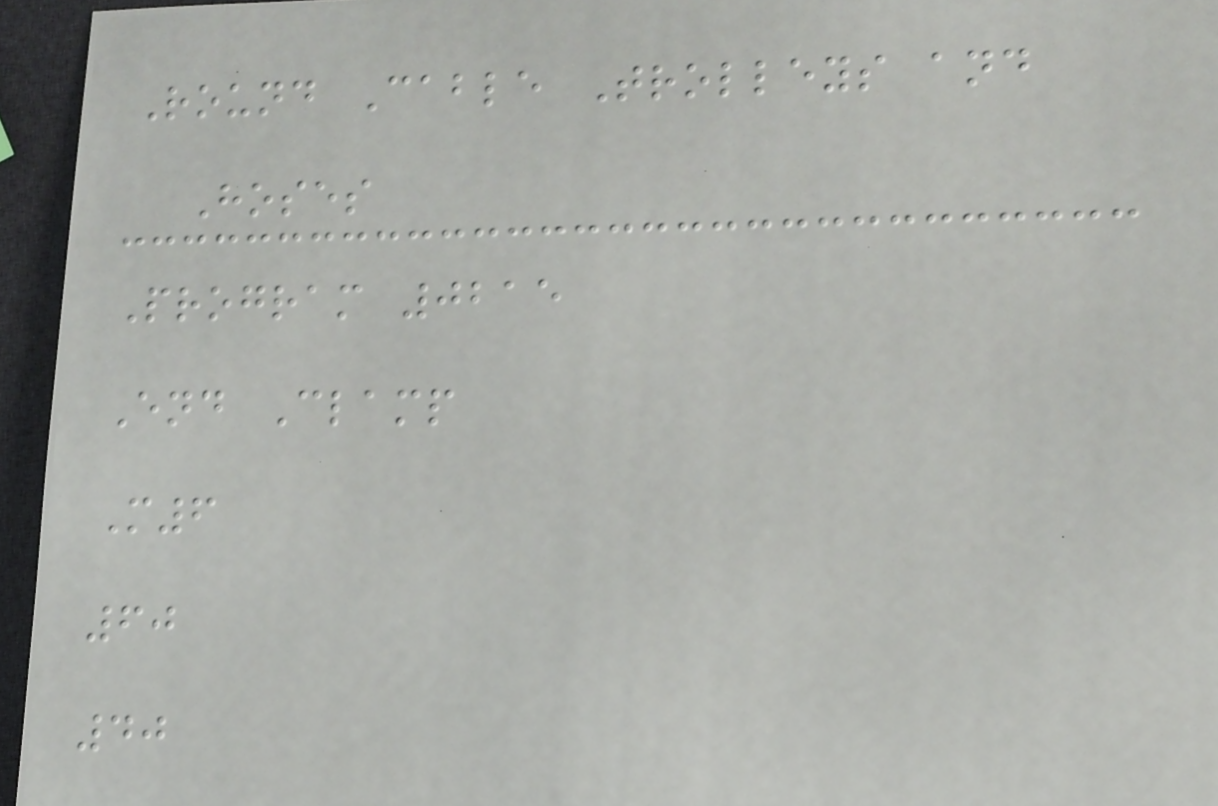Round Cable Trolleys and
Hoses
Program 0215
End Clamp
M6
60
40
